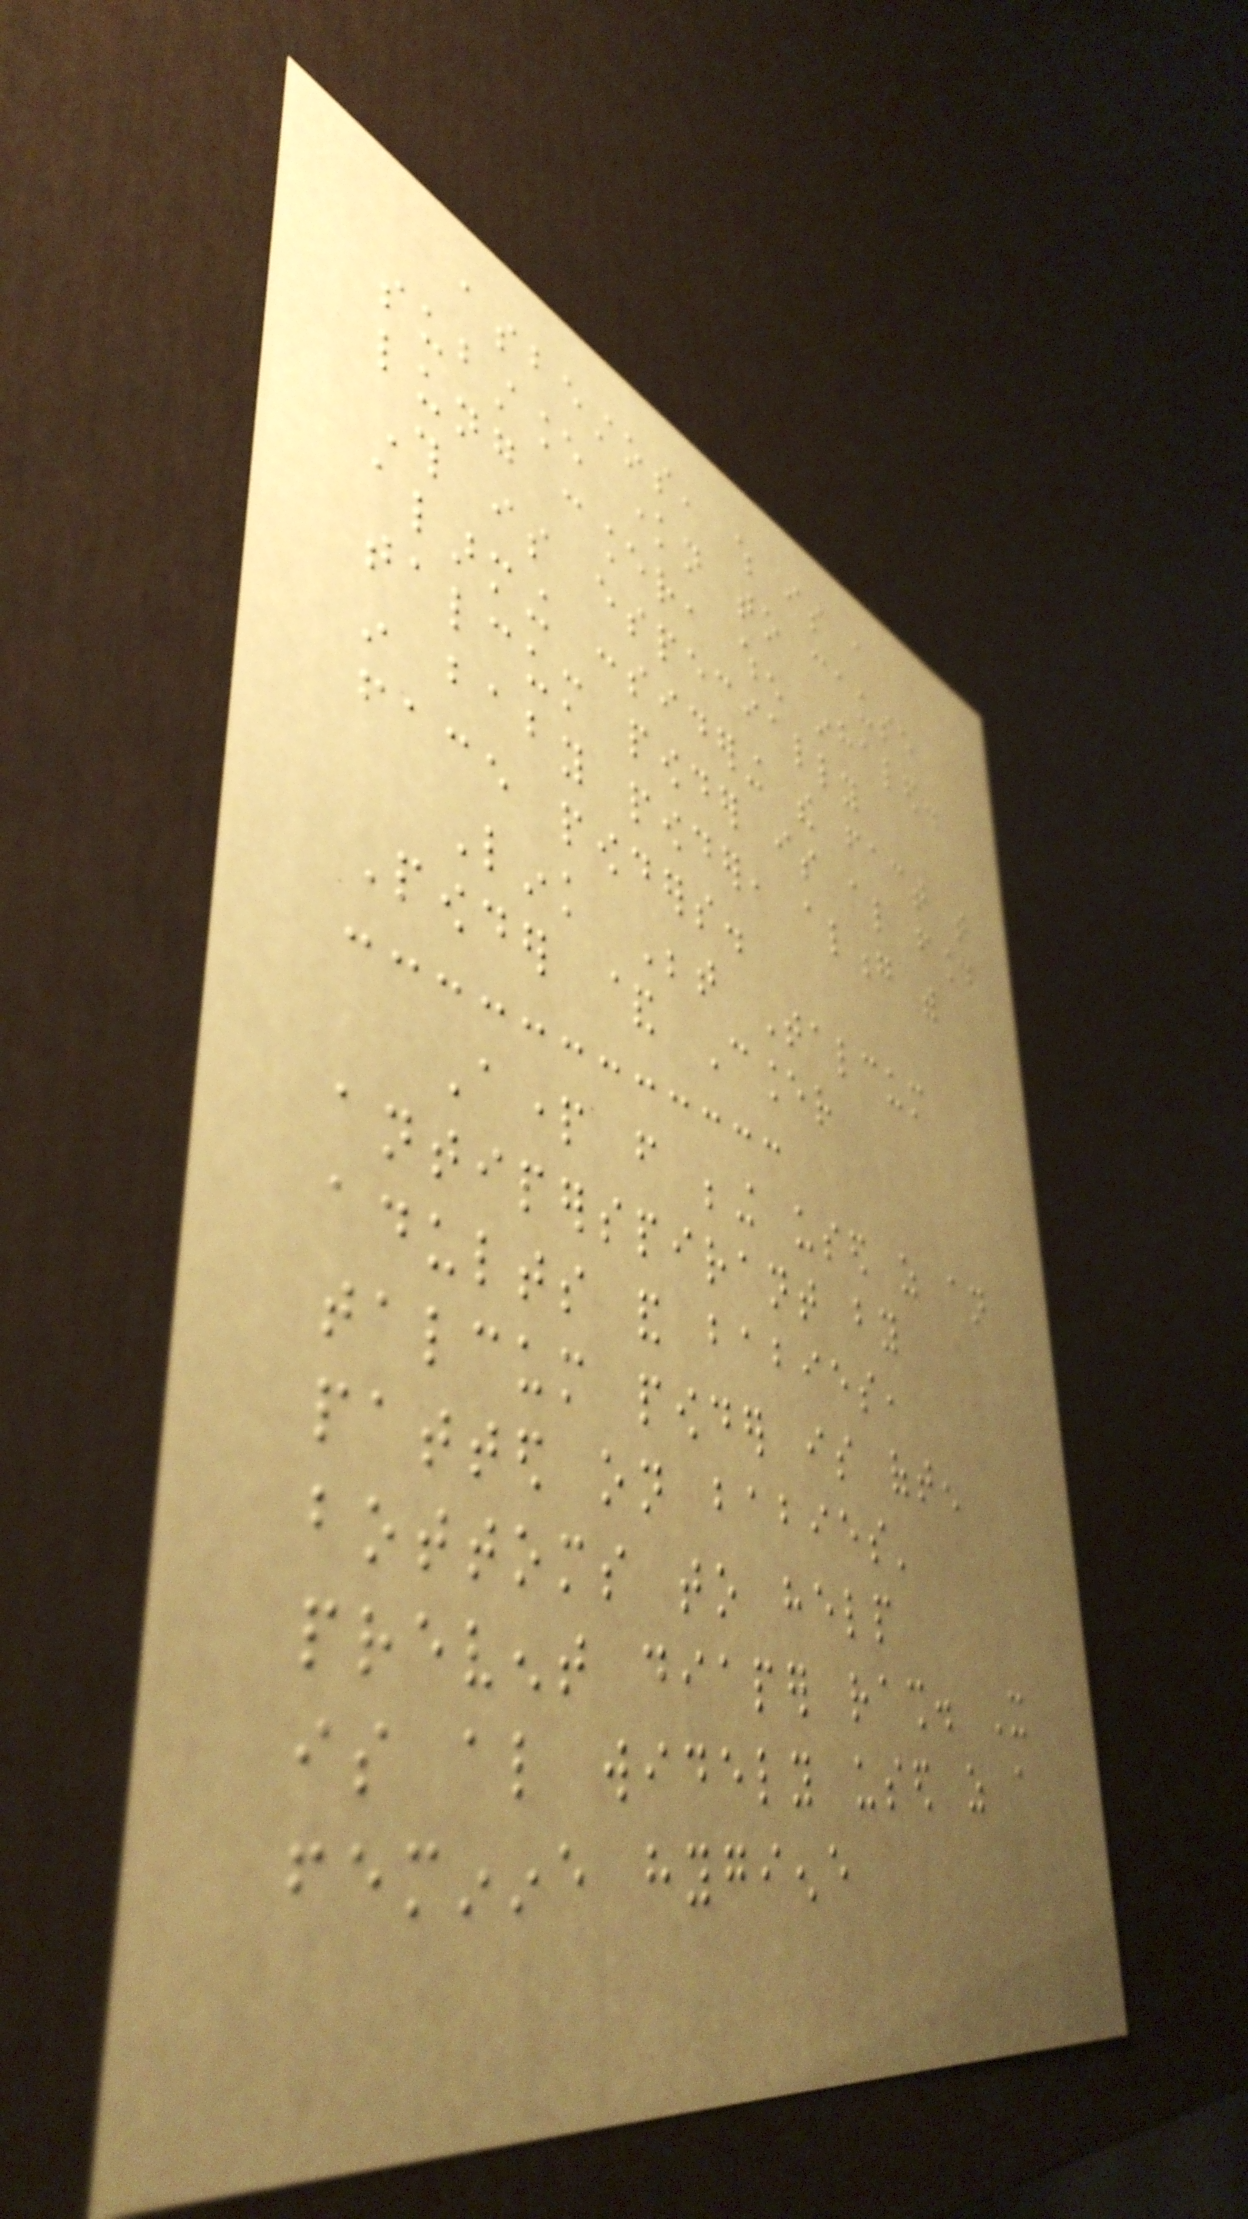asbestos, which is a
substance known to cause
lung cancer, when inhaled.
This is especially
alarming considering the fact that
talcum powder is also found
in baby powder, along with
face powders.
Link Between Talcum
Powder & Cancer
Apart from being used as an
antiperspirant by
adults and babies,
talcum powder is often
patted on babies'
bottoms to help
prevent diaper rash. It
is also widely used as a
feminine hygiene
